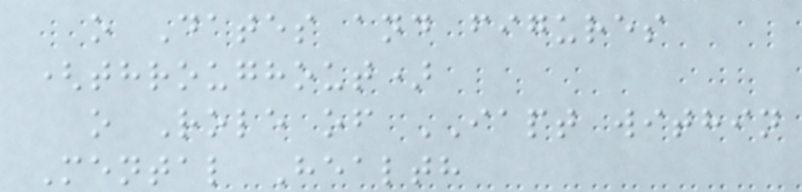o Dates and figures
(throughout)
o Role of IAPT within
Mental Health
